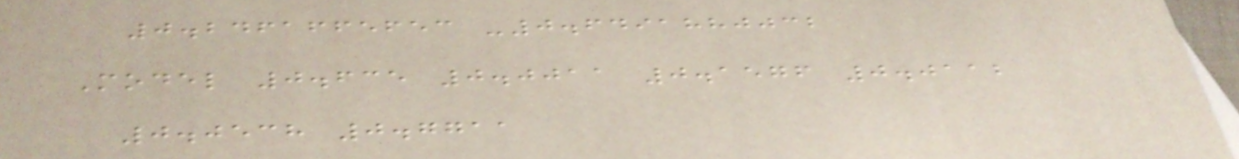0.2461665653 -0.6491880032
Model 0.635 0.0011 0.1576 0.0112
0.0538 0.7711
